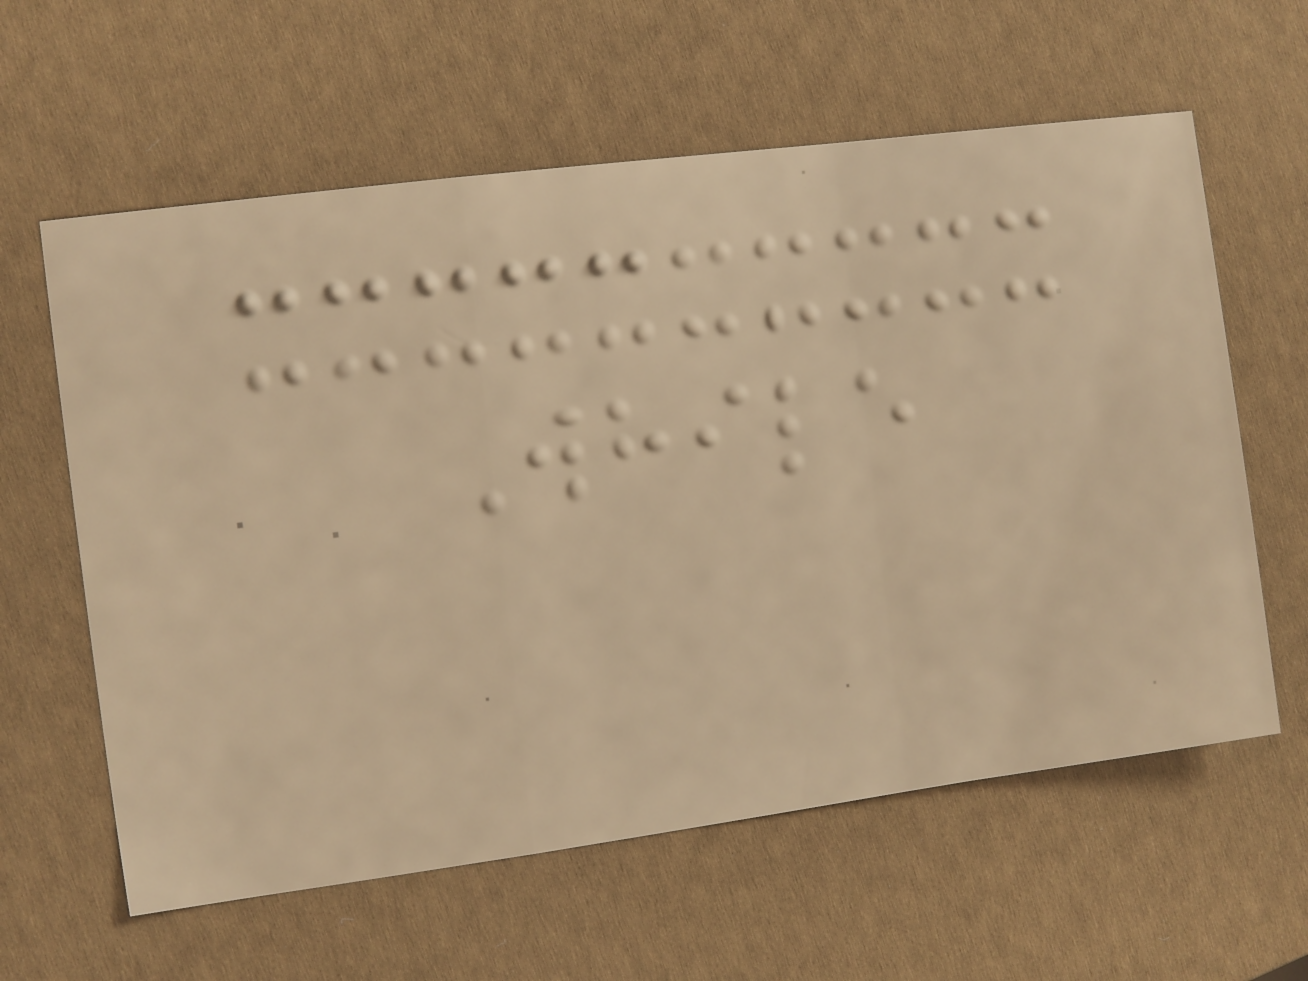While
